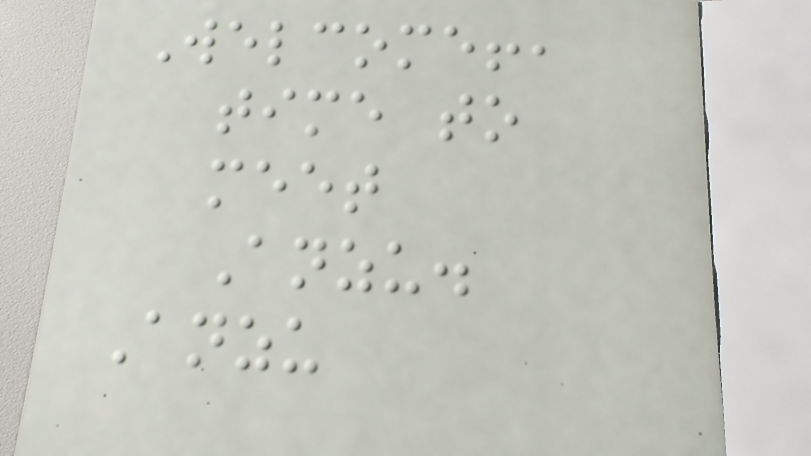Welcome!,
time to
meet
Anzu.
Anzu
